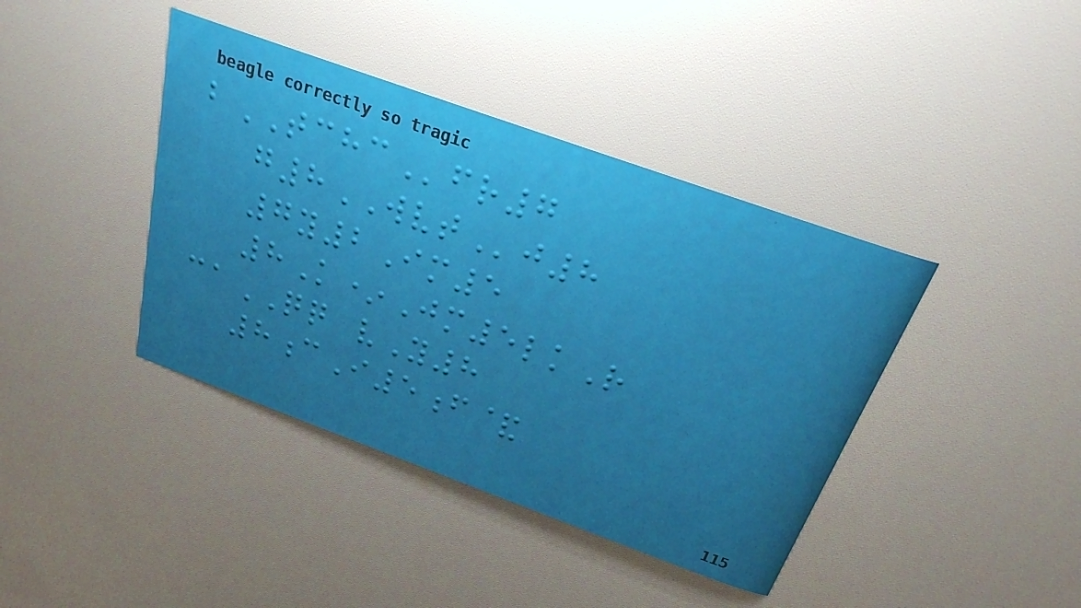bTCHCfr7
g8WVTj8
7y2Im5
8K*Jm5lkR
caQQ vY8
8cI5f&
